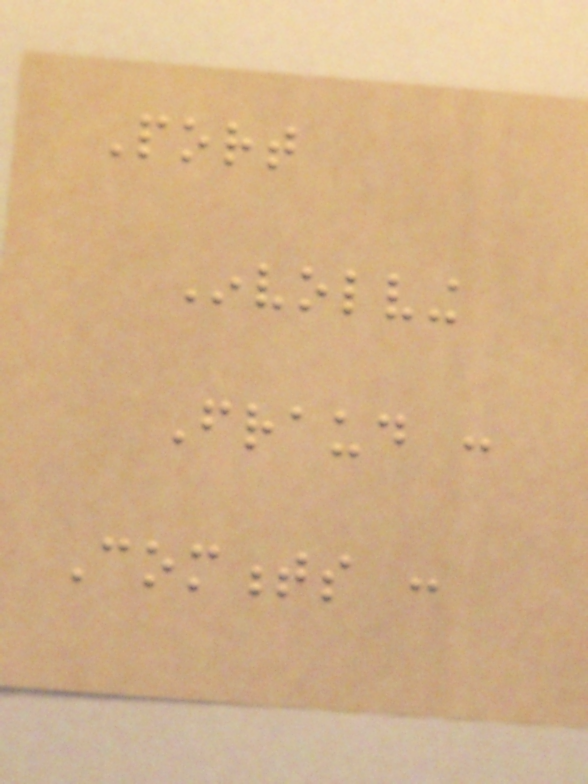Port
Involving
Fraud :
Comments :
